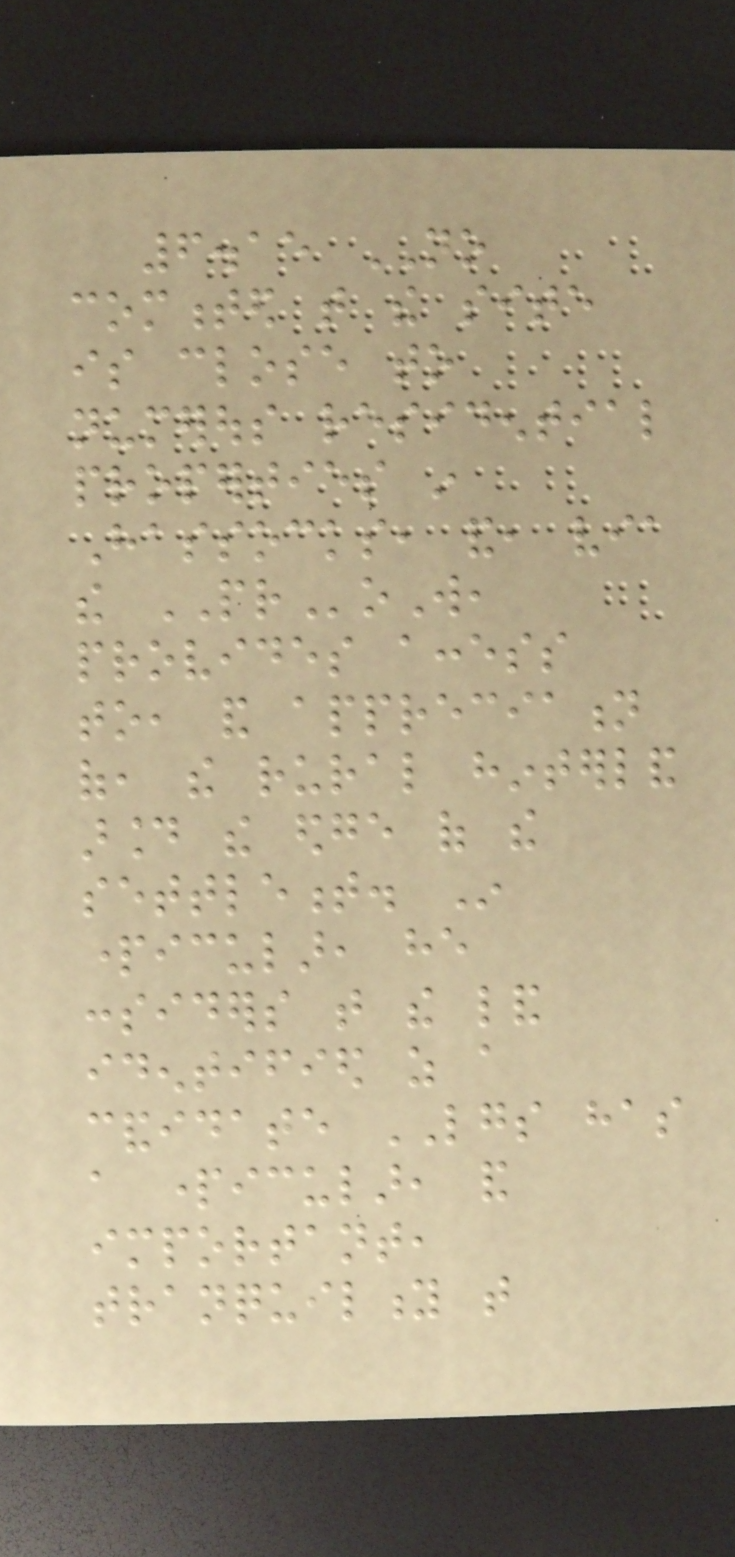6.15 NO
commented that the site
is close to
numerous residential
properties in
Hassocks, and, via
the PRoW,
provides access
to, and appreciation
of, the rural hinterland
around the edge of the
settlement. In
particular, he
considers that the land
identified as a
candidate LGS has
a particular, and
important,
tranquility that
